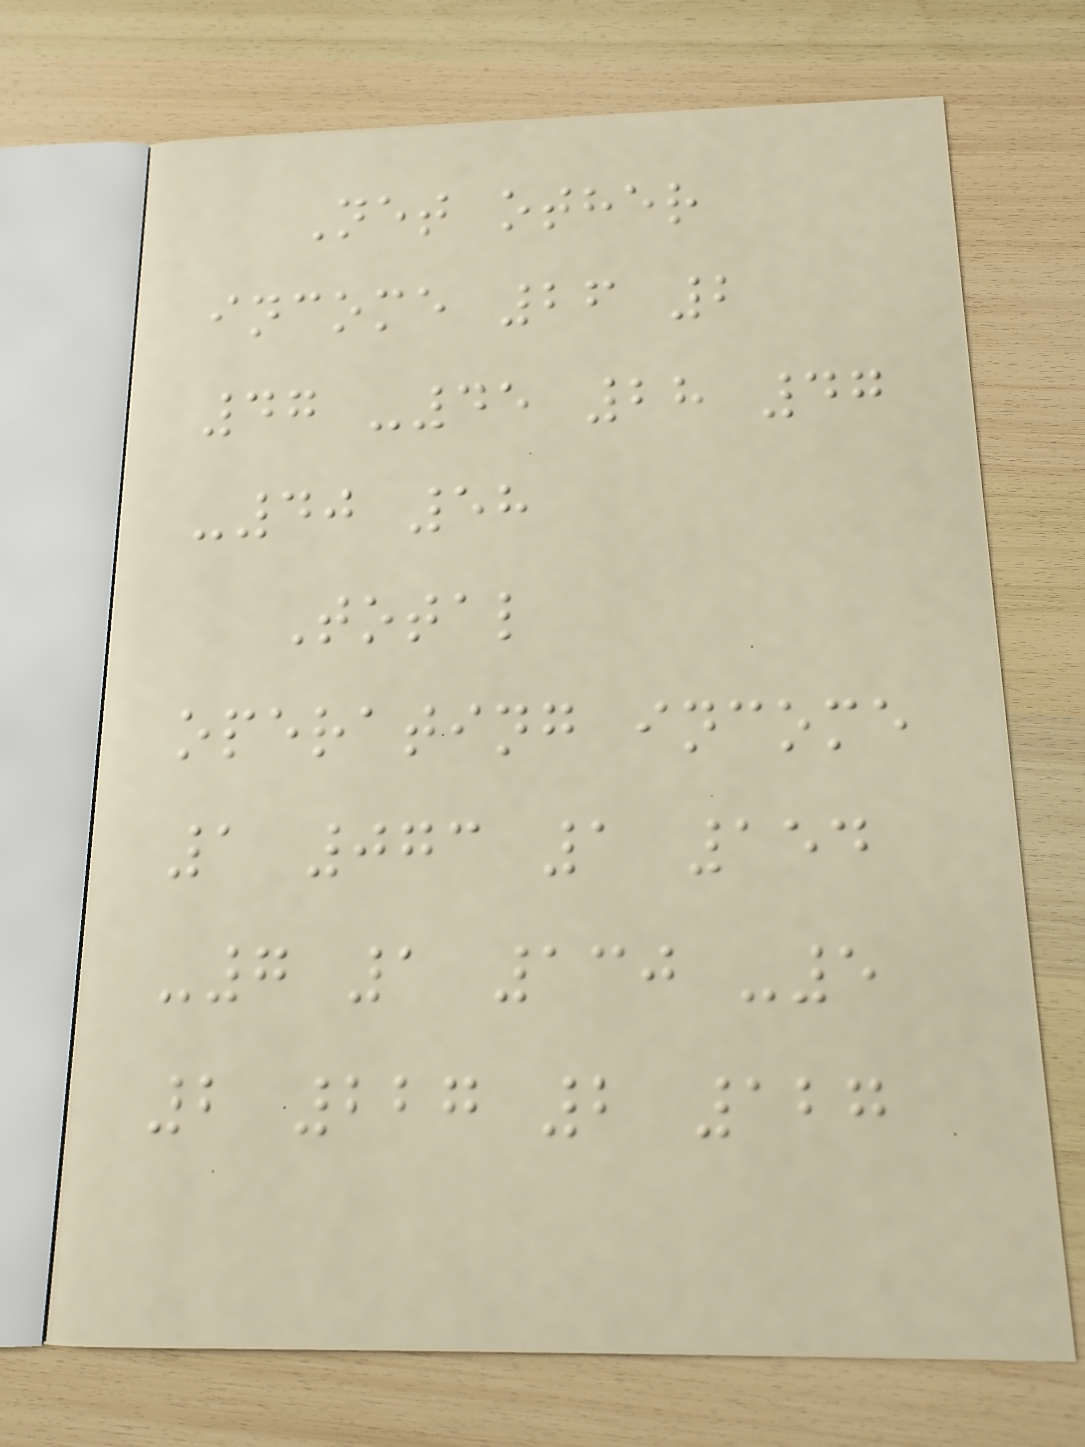Net other
income 26 2
47 -45 28 47
-40 58
Total
operating income
1 073 1 154
-7 1 130 -5
2 227 2 127
